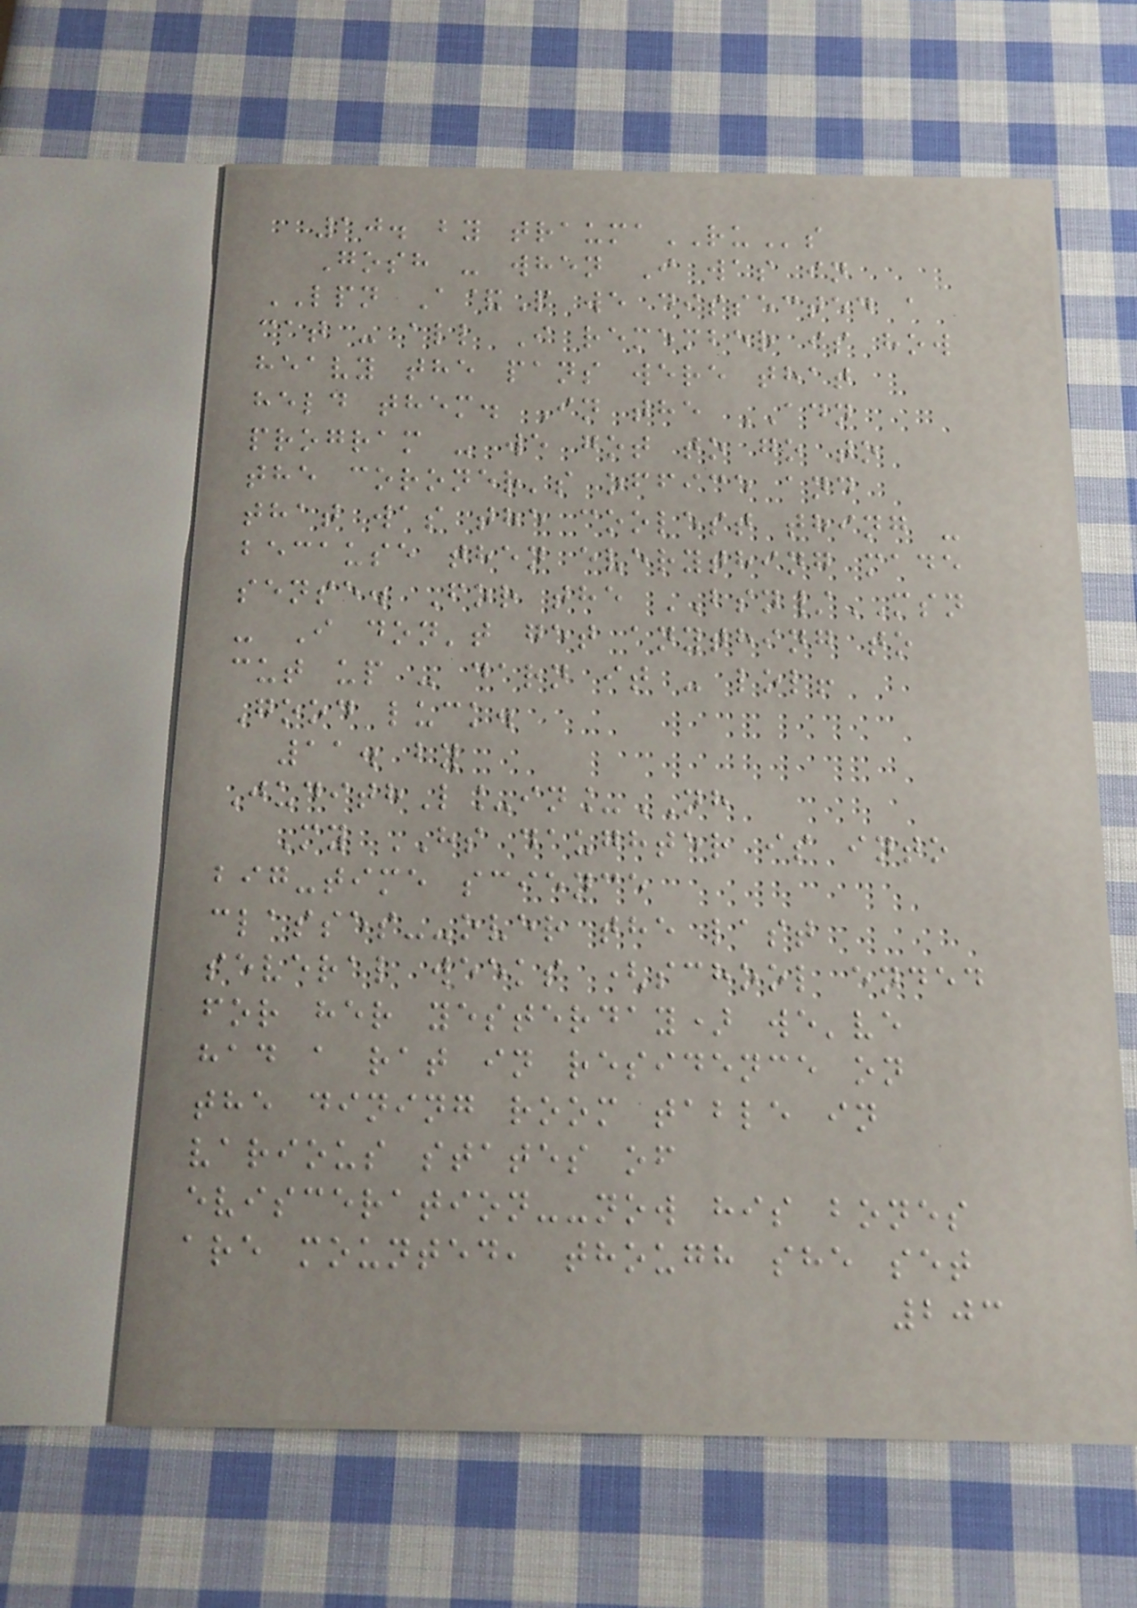10. by traumaRUs
Gosh - when I was in
LPN A&P we dissected a
cat - all I remember is how
heavy the pans were that
held them. In the ADN
program - we got to go to
the coroner's office and
that was the coolest thing -
because then everything made
sense. For the BSN/MSN
- I don't get anything to
cut up - darn it - lol!
Good luck.
11. by
JudithL_in_NH
My HS daughter is into
big-time science
classes--over the last
several weeks (school ended
for her yesterday) we've
had a rat in residence on
the dining room table in
various states of
evisceration--now his bones
are mounted, though she set
203
